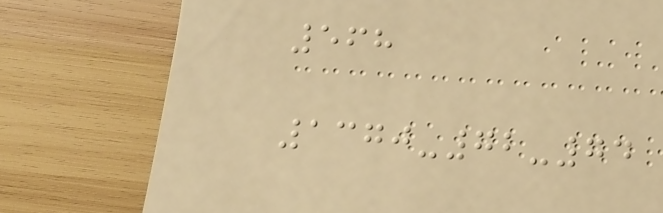568
1370-72-74
